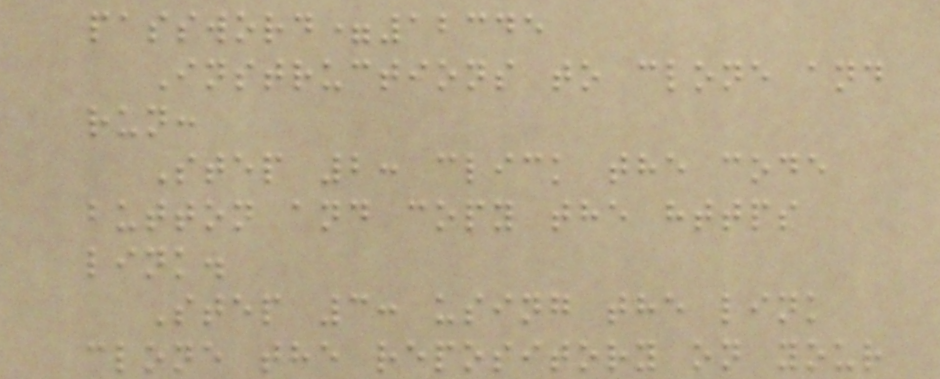password=12345
Instructions to clone and
run:
Step 2: click the code
button and copy the https
link.
Step 3: using the link
clone the repository on your
